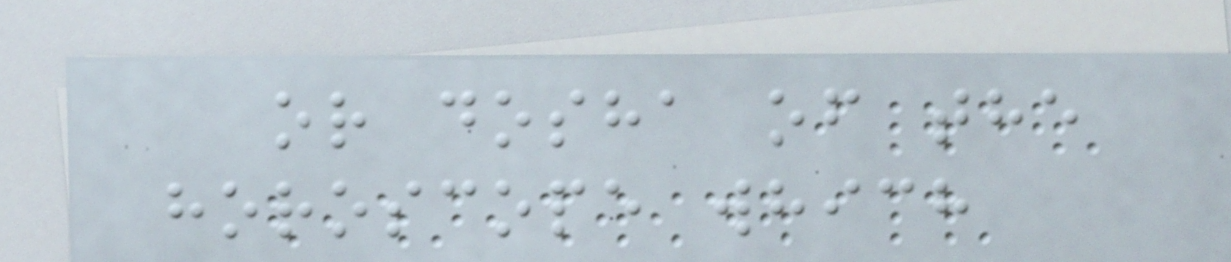or dosha of the
horoscope which
